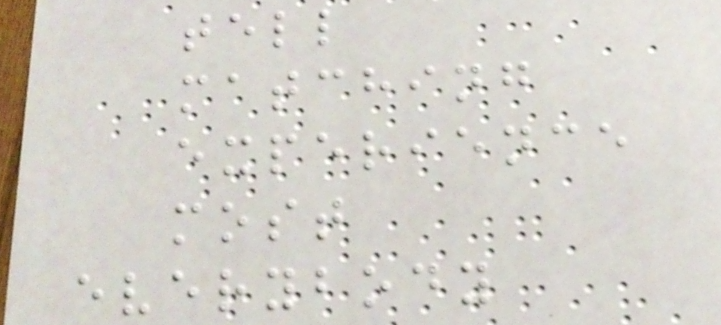tell
matching
experience
most
everybody
